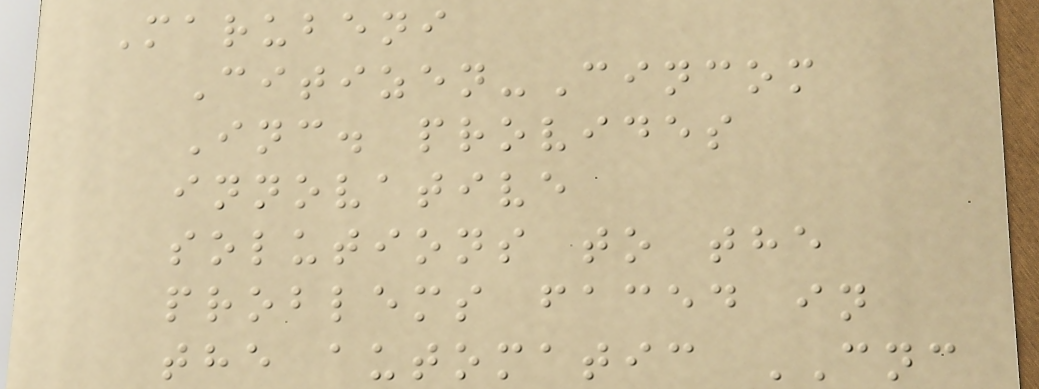Marubeni
Citizen-Cincom
Inc. provides
innovative
solutions to the
problems faced in
the automatic CNC
